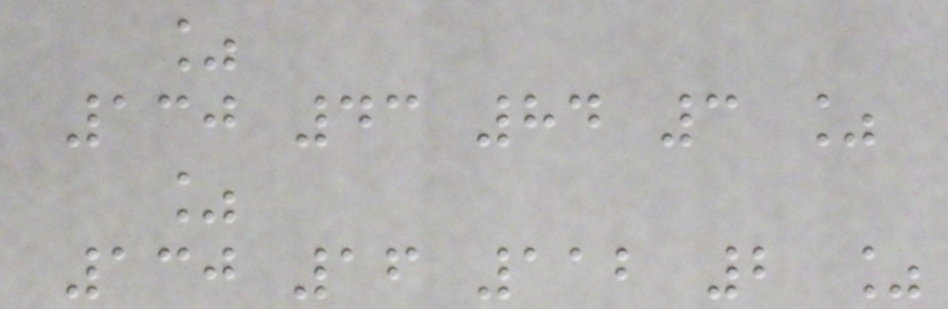%
130 43 84 3 %
%
130 16 112 2 %
